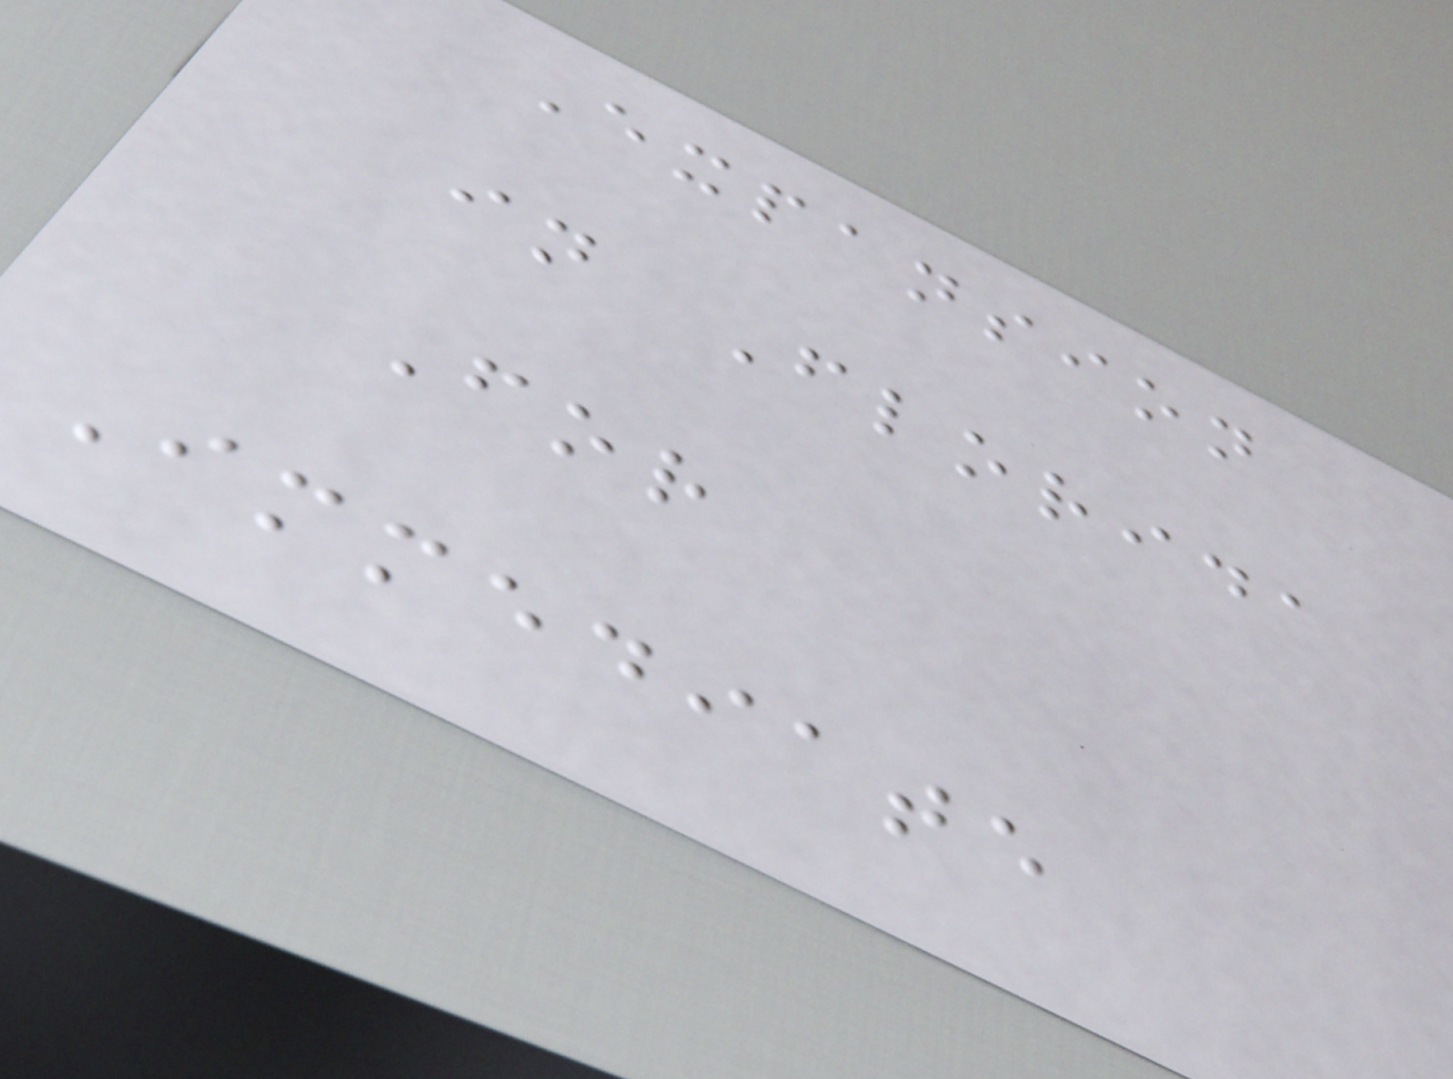Expansion
in Florida
For
Immediate
